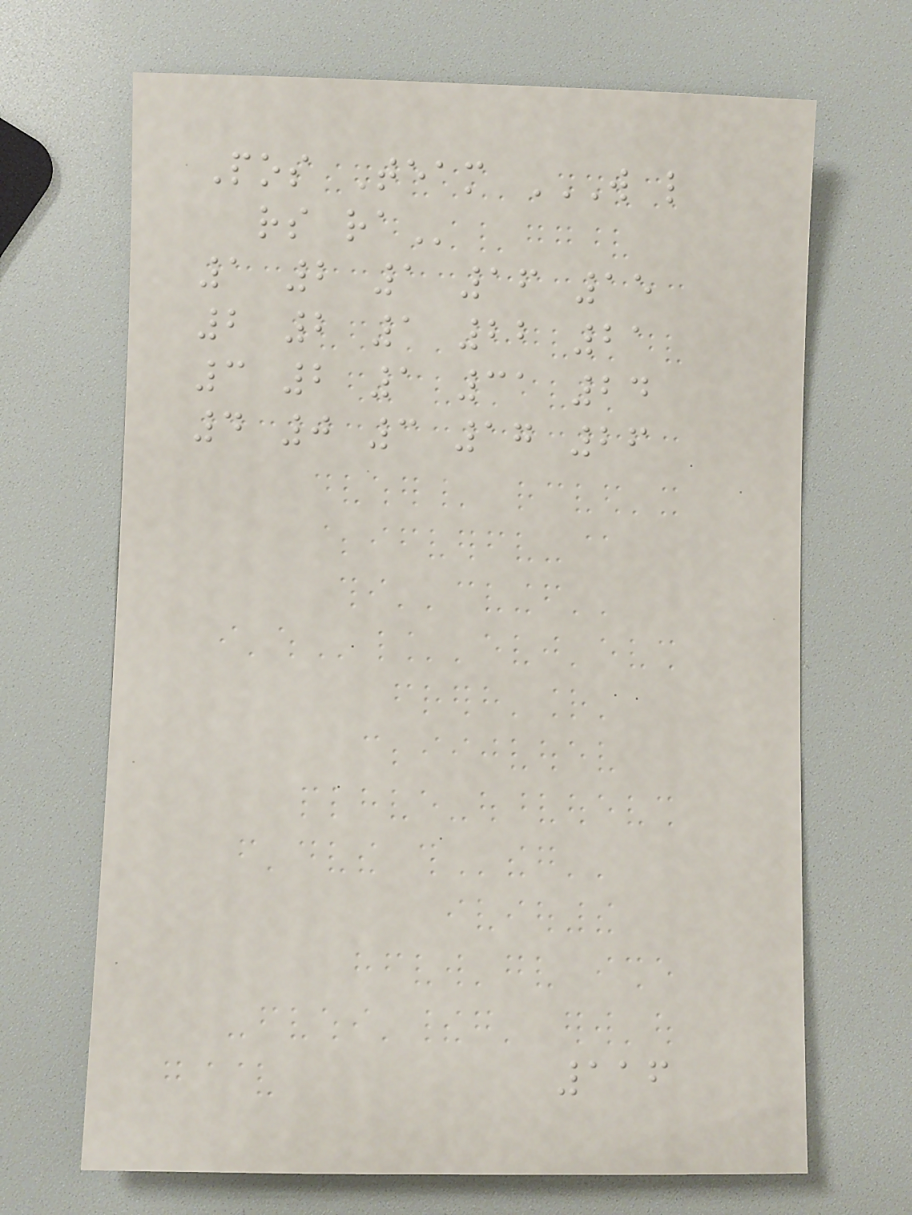Pos Team W L
RS RA
1 2 1 16 15
2 2 1 22 21
3 2 1 31 24
4 0 3 17 26
116
